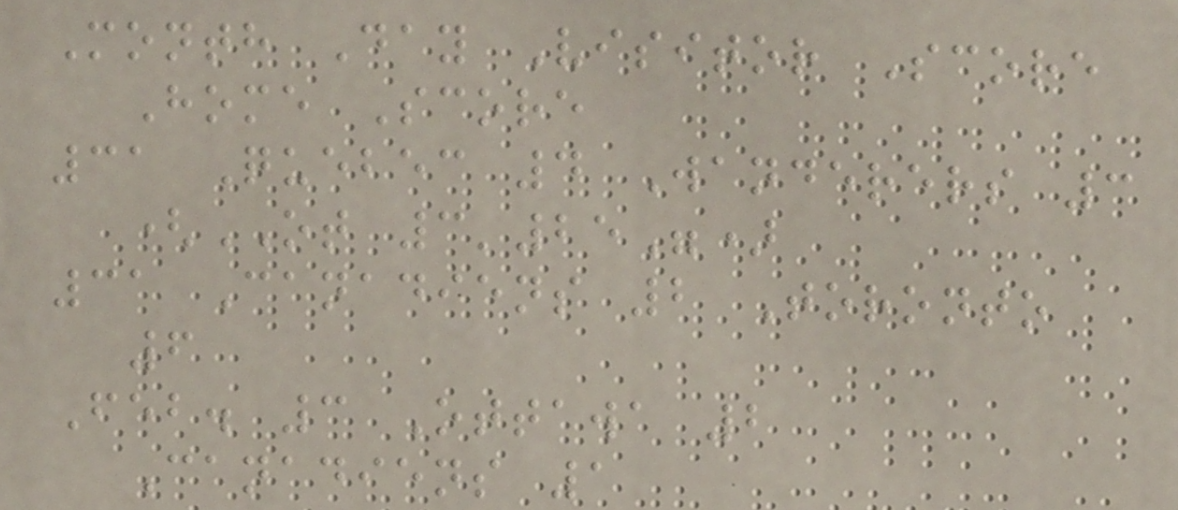Month Day Visitor Score
Home Score
31 Quebec 4 Wanderers 3
(OT 3'25")
31 Canadiens 2 Toronto
6
Feb. 3 Ottawa 2
Canadiens 1
